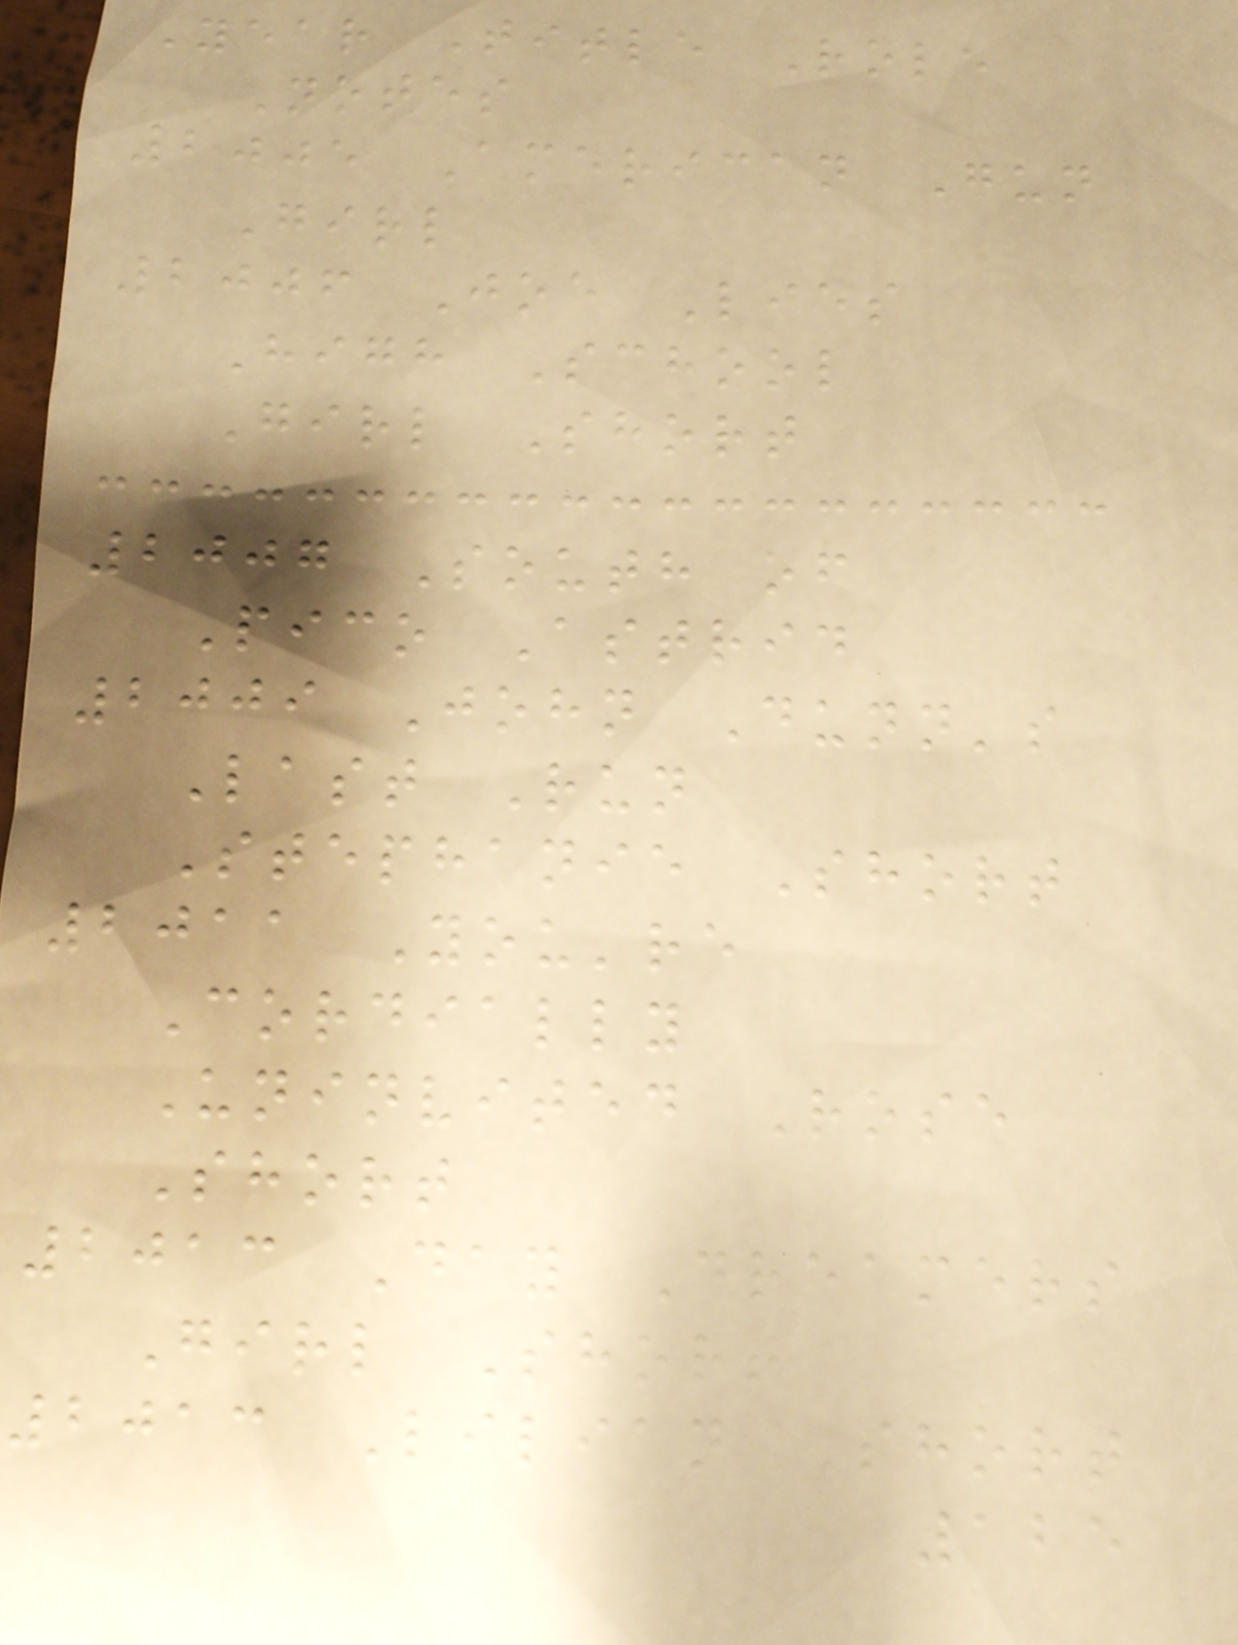Year Title Role
Notes
2005 American Gun
Girl
2006 Joe Lies
High School
Girl Short
2007 South of
Pico Astrid
2009 John Dunn's
Last Run
Stephanie Short
2011 You're
Cordially
Uninvited Rose
Short
2013 Day Dreamers
Girl Short
2013 Lilian Short
125
